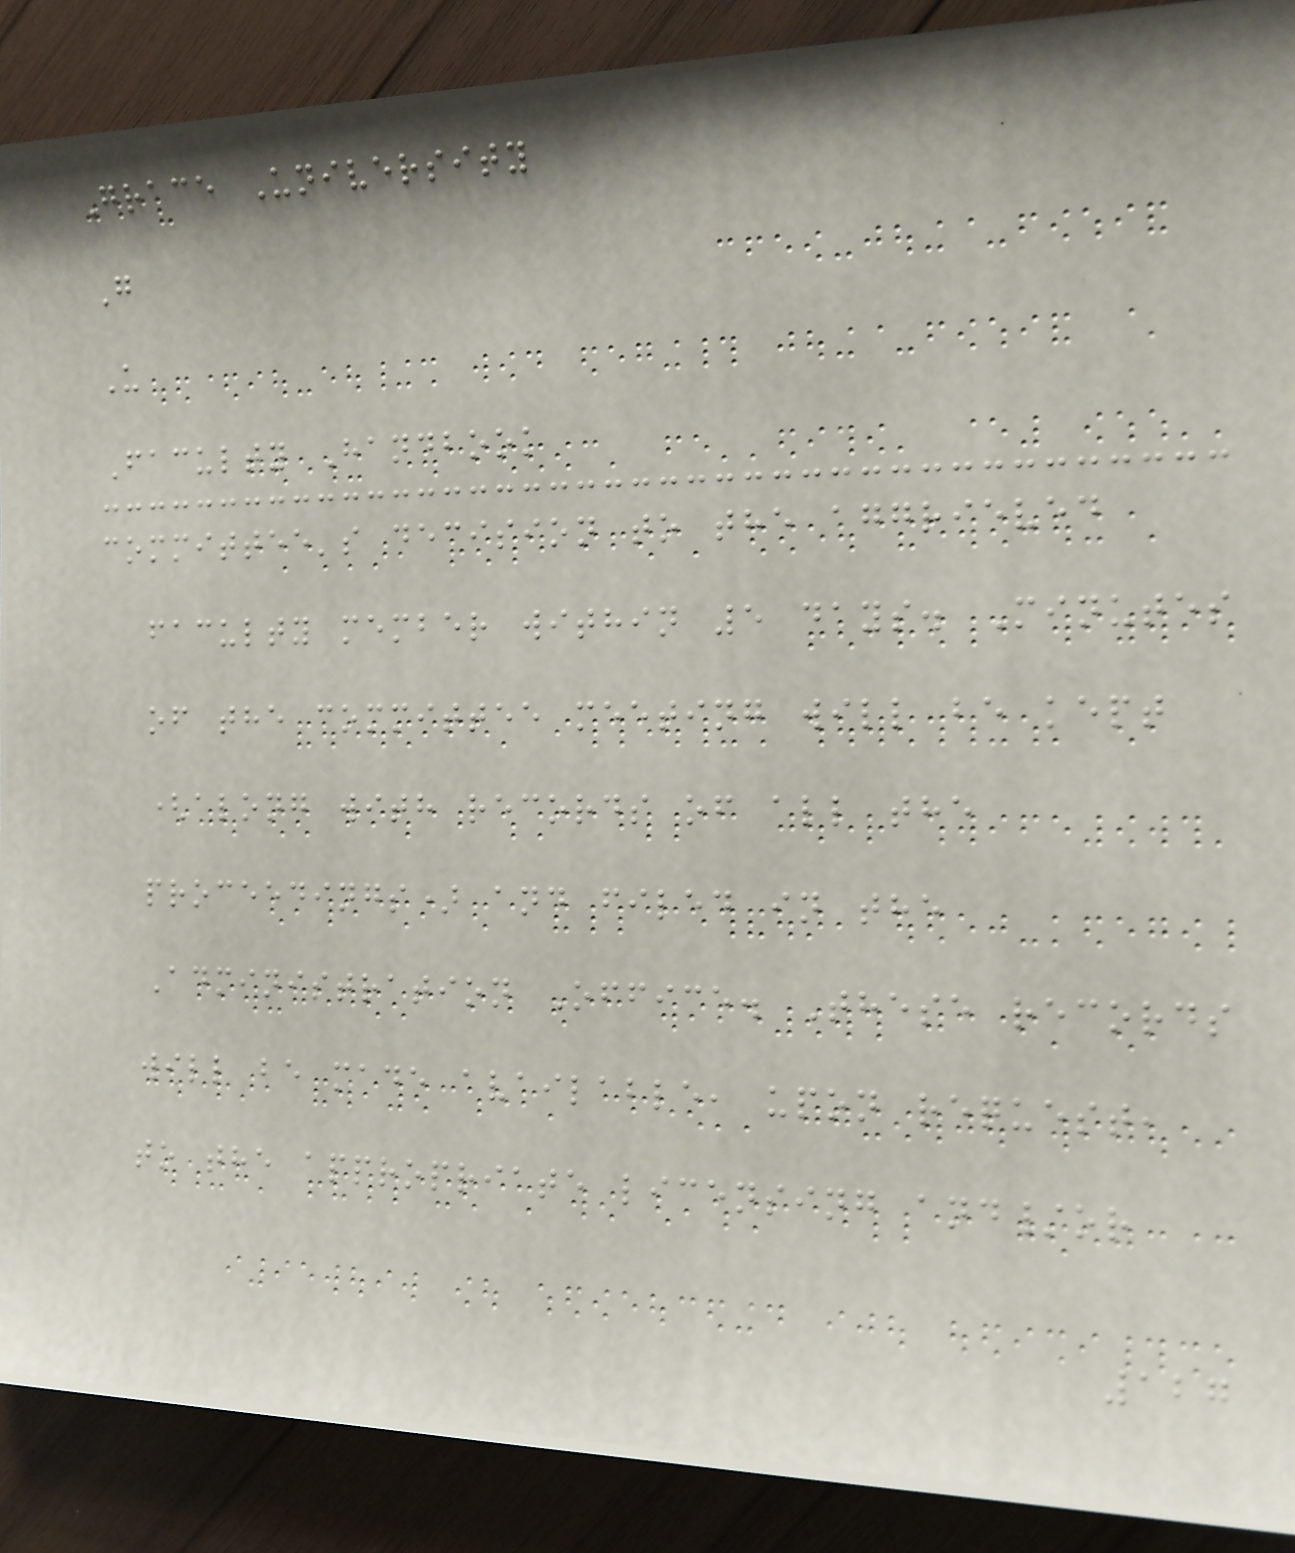Grace University
G
U
Faculty Handbook
committee's decision to the aggrieved
faculty member within 5 days. Minutes
of the committee meeting will be kept
(along with records of all the
proceedings) and filed in the
Administration Office. These records
will be made available, upon request,
to the appropriate licensing and/or
127
